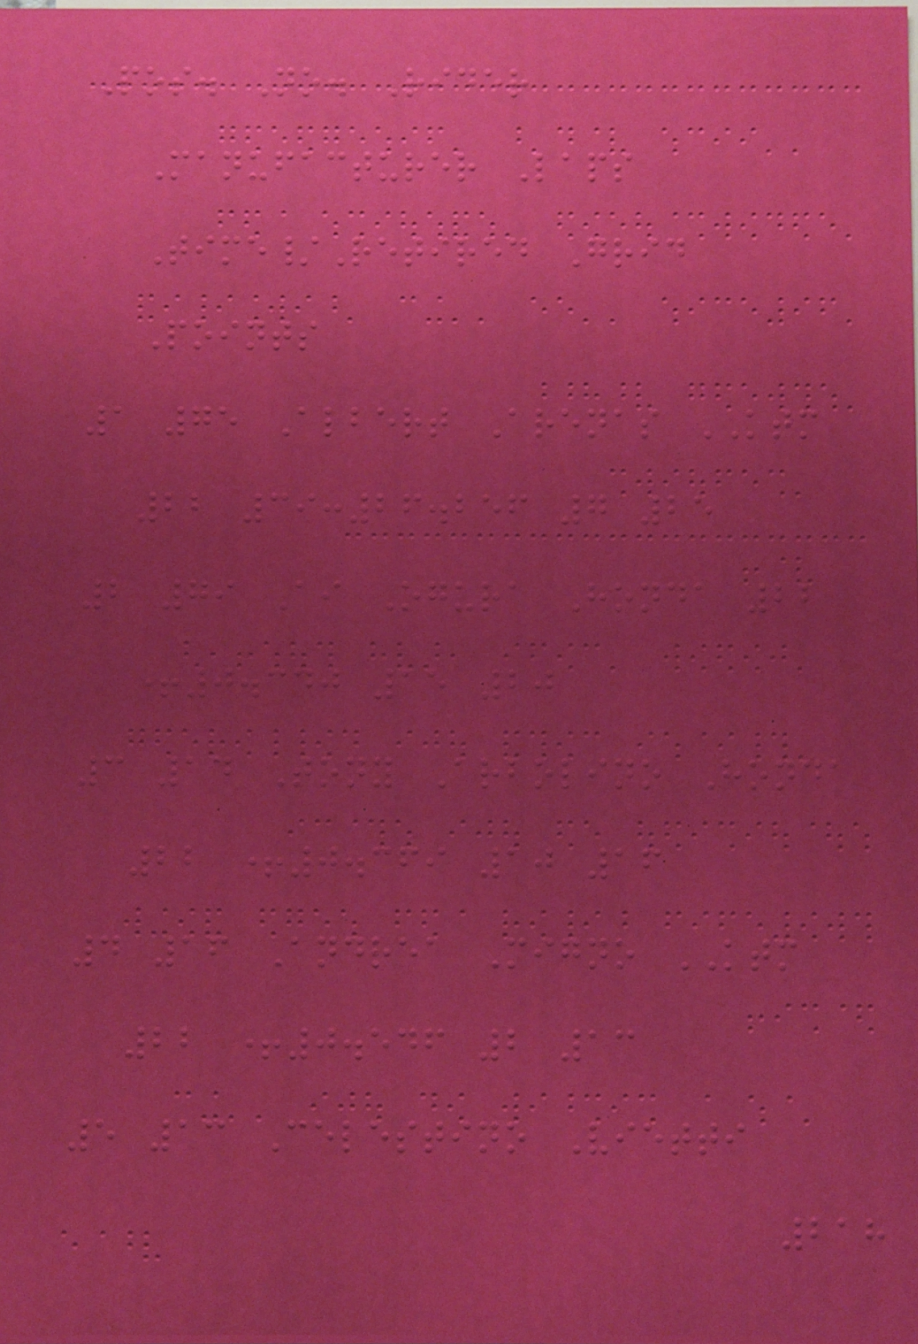Pos. No. Rider
Manufacturer Laps
Time/Retired Grid
Points
1 75 Albert Arenas KTM
22 39:26.256 7 25
2 79 Ai Ogura Honda 22
+0.340 15 20
3 14 Tony Arbolino Honda
22 +0.369 10 16
4 16 Andrea Migno KTM
22 +0.546 2 13
5 13 Celestino Vietti
218
